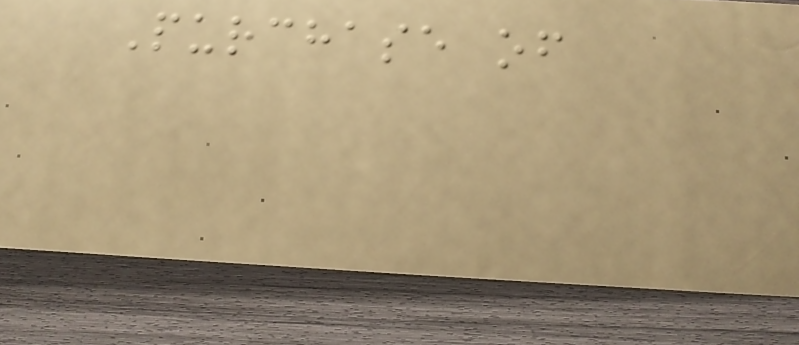Purchase of
